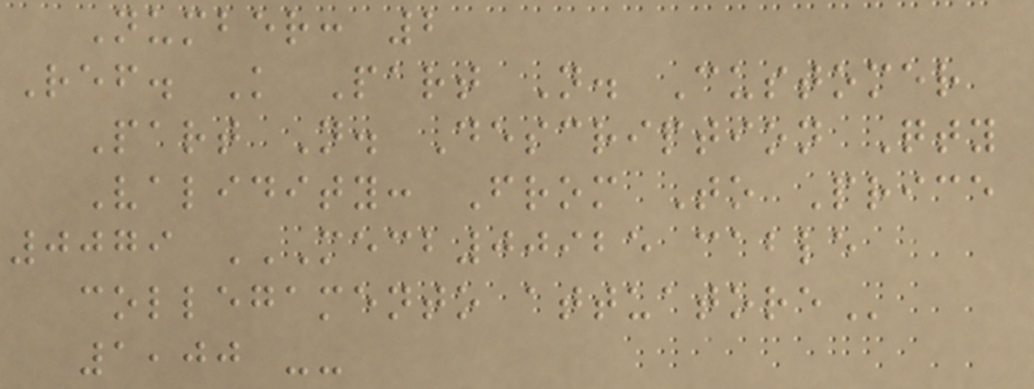Number: 2
Ref. K Part N. Customer
Part N. Description Qty
Validity: From To Price
0079 MECB00925 CABLE
COLLEGAMENTO ATTUATORE
1,00 --
